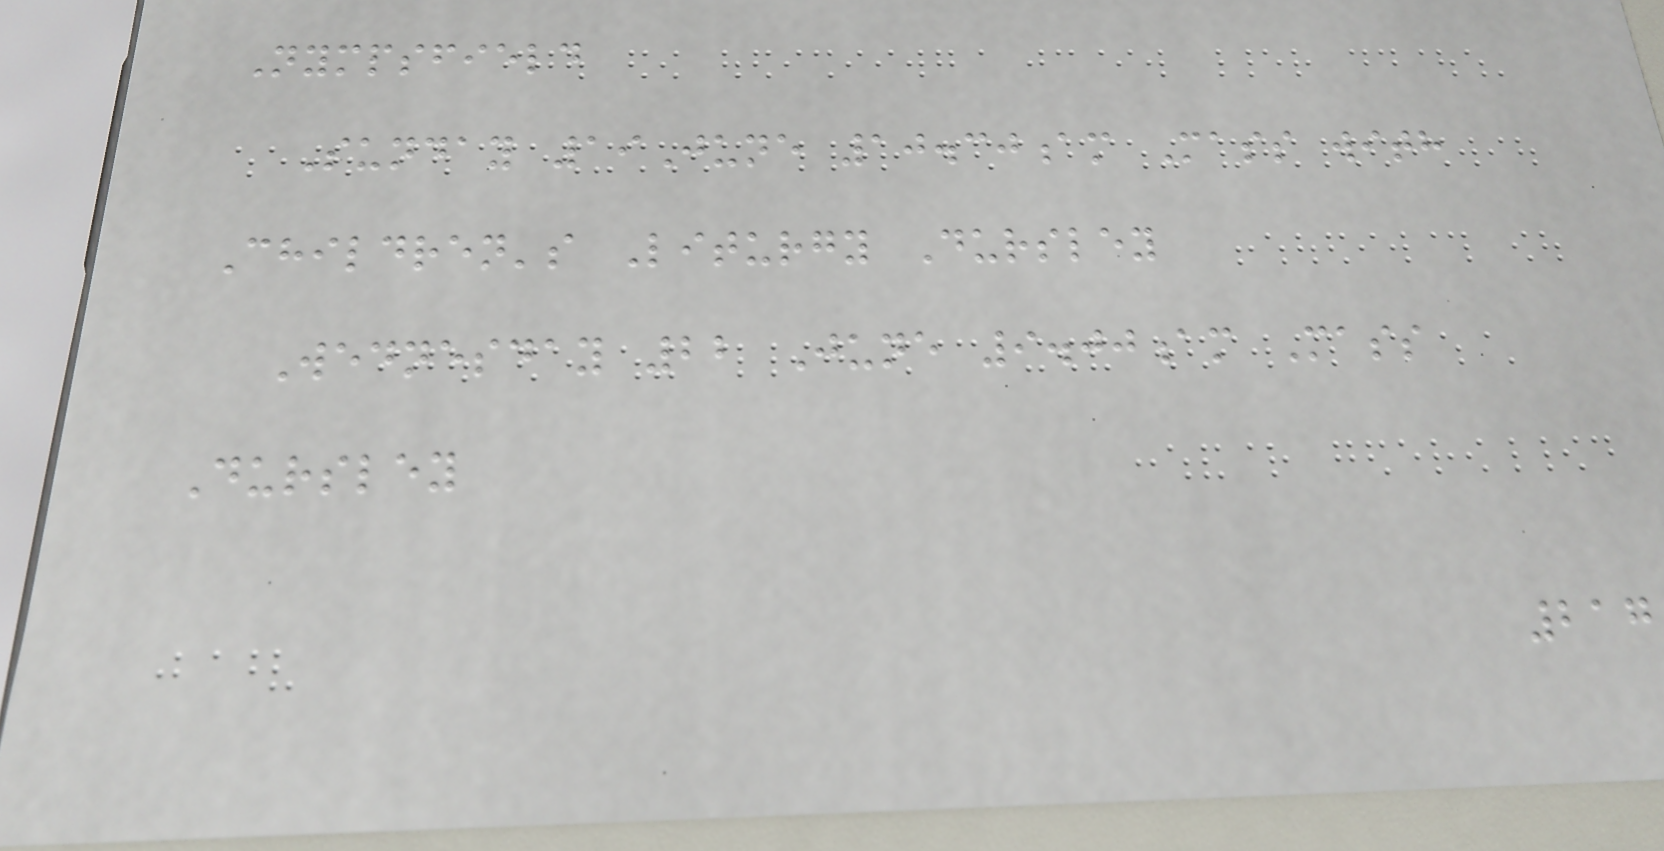Nympsfield
Sunday 19June 10.30am Mass with
Children's Liturgy Dursley
Wednesday 22 June 9.00am Mass
Dursley
217
